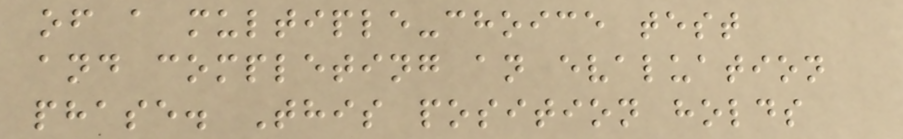of a multiple-choice test
and completing an evaluation
phase. This position holds
